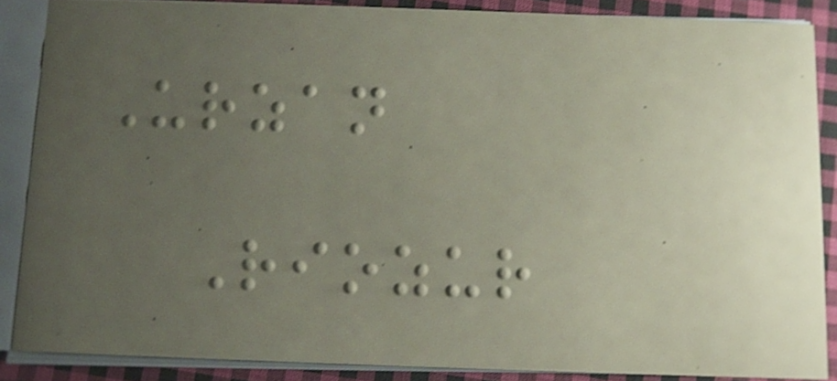Urzan
Riozur
